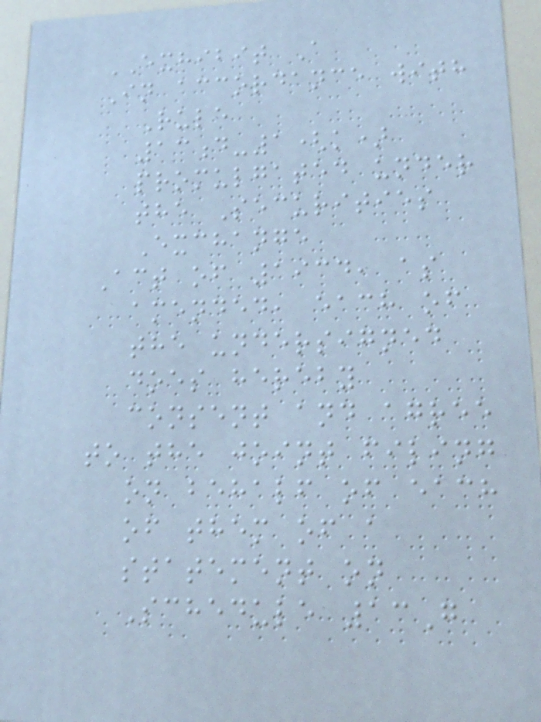EXHIBIT A
In accordance with
Rule
13d-1(k)
promulgated under
the Securities
Exchange
Act of 1934, as
amended, each of
the undersigned
does hereby
consent and agree
to the joint filing
on behalf of each
of them of a
statement on
Schedule 13G
